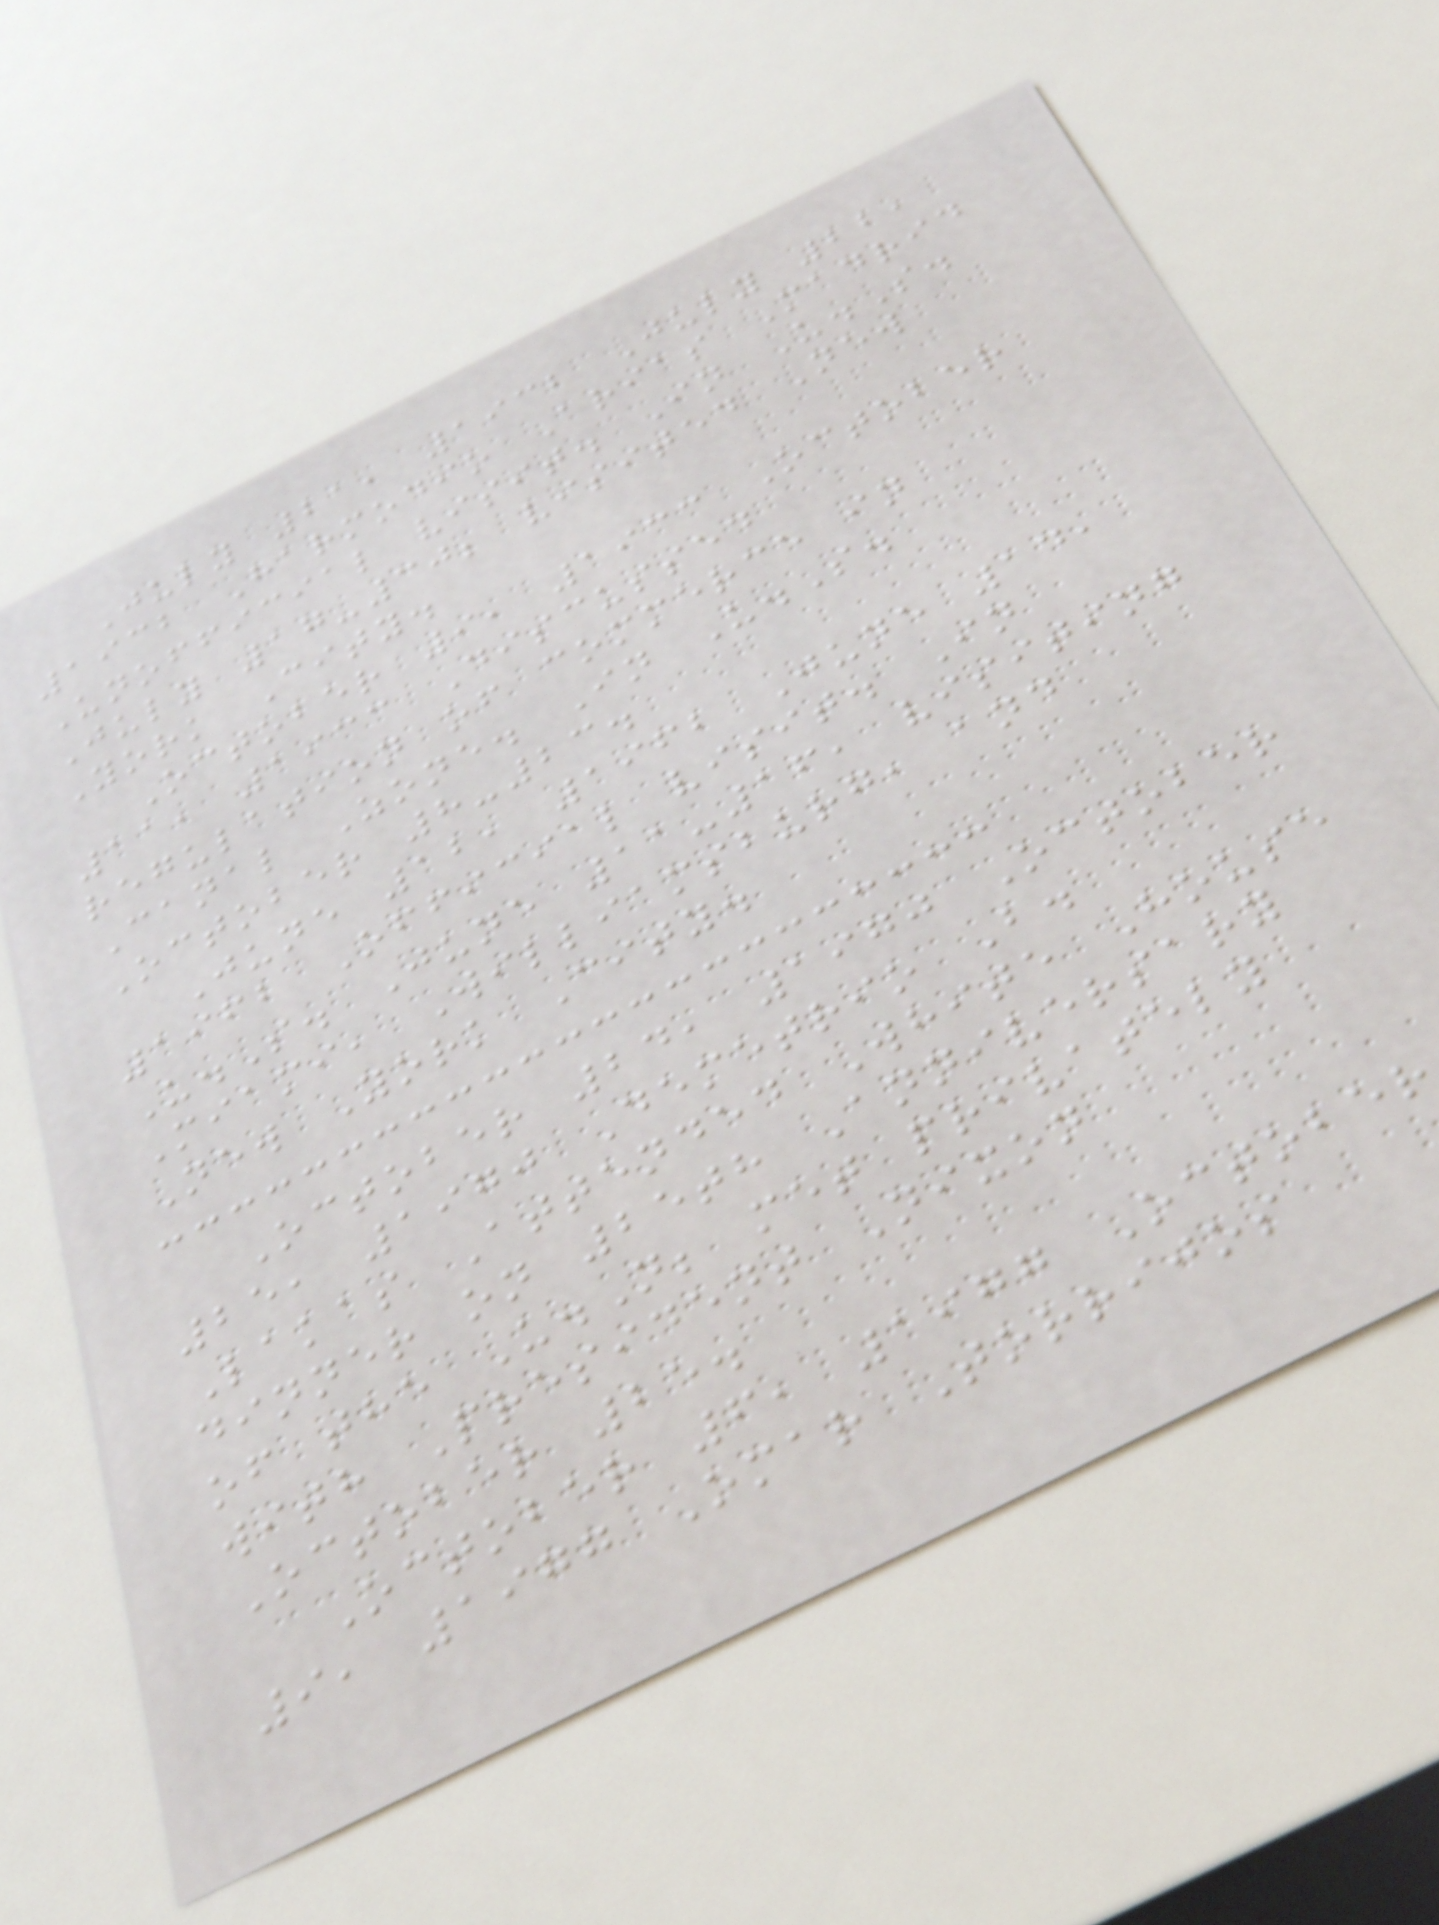July 21, 1932 July 22,
1932 Harmodio Arias Madrid
Unofficial visit. In U.S.
July 17-30; visited New
York City.
October 9, 1933 October
11, 1933 Discussed
regulation of commerce in
Canal Zone. In U.S.
October 8-23.
June 12, 1962 June 14,
1962 Official visit. In
U.S. June 11-16, visiting
Miami, Williamsburg, and
New York City.
October 24, 1970 October
25, 1970 Demetrio B.
Lakas Attended White House
dinner on 25th Anniversary
of the U.N; met privately
with President Nixon
October 25.
October 6, 1977 October
9, 1977 Omar Torrijos
